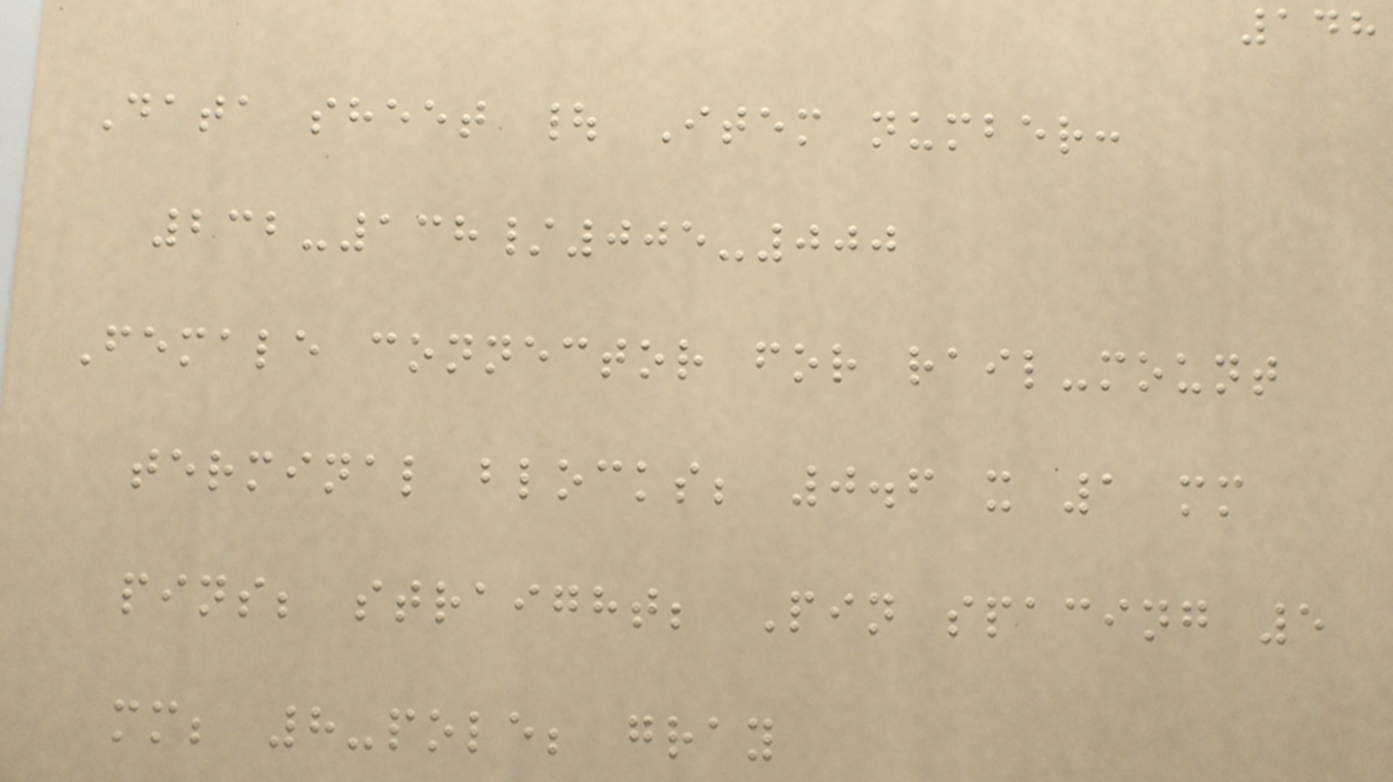148
Data sheet | Item number:
232-138/005-000
Female connector for rail-mount
terminal blocks; 0.6 x 1 mm
pins; straight; Pin spacing 5
mm; 8-pole; gray
